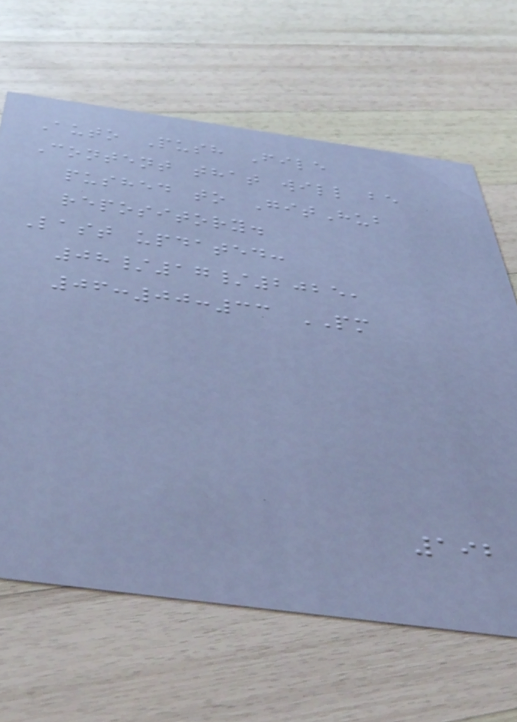Auto Push File
Content that will be
pushed to GitHub
repository.
Last updated:
08/17/2025,
06:00:33 PM
192
